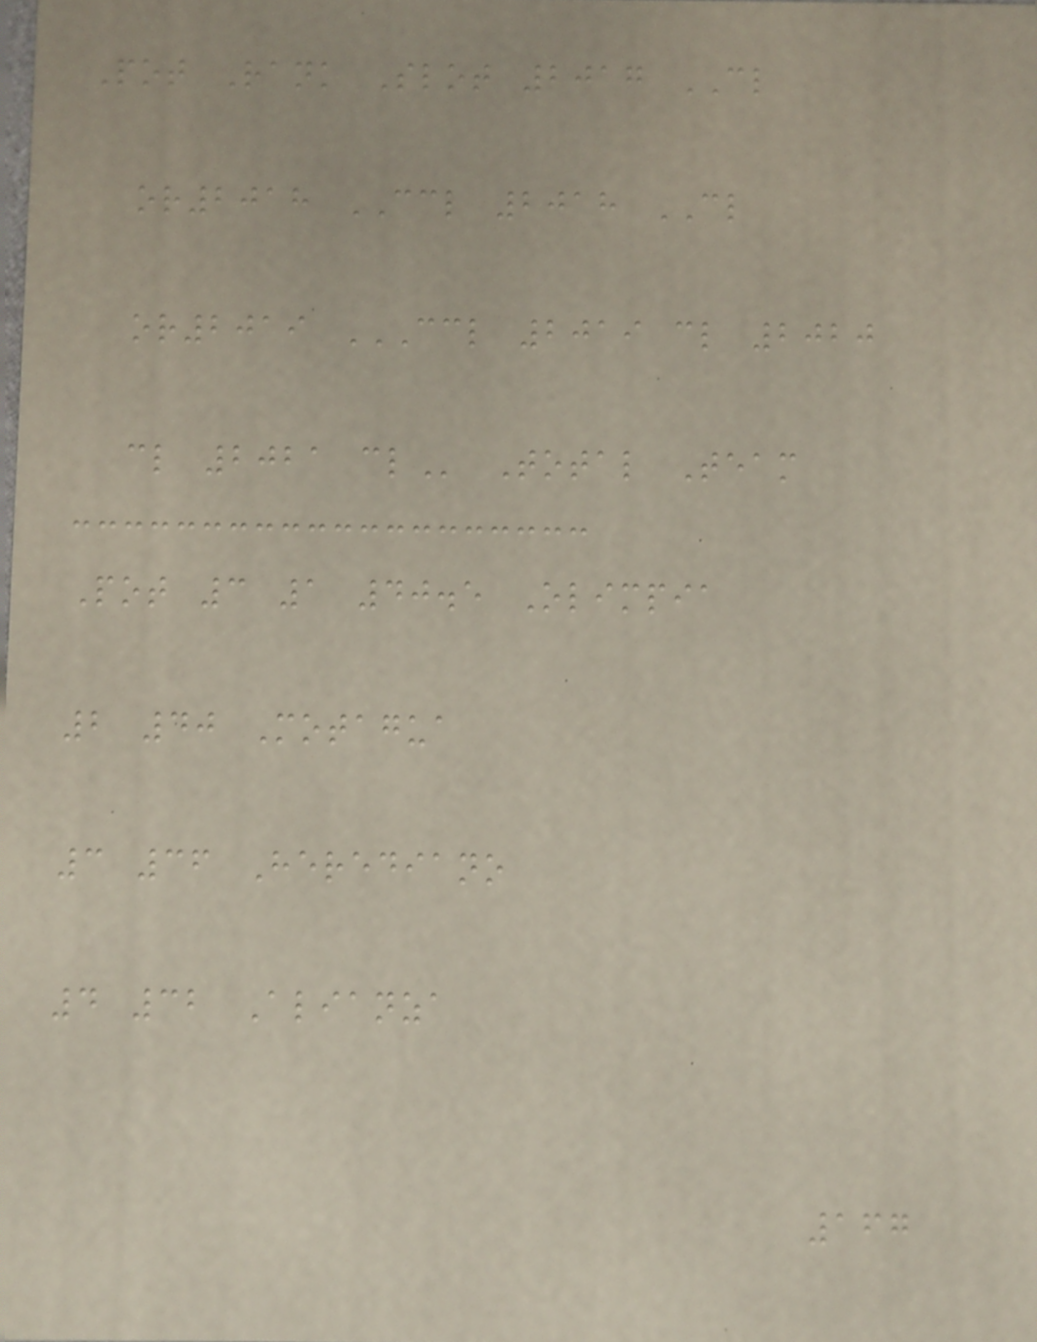Pot Rank Slot 2017 CL
or2018 CCL 2018 CL
or2019 CCL 2019 CL 2020
CL 2021 CL Total Team
Pot 3 1 40.5 Olimpia
2 40 Motagua
3 36 Herediano
4 32 Alianza
167
